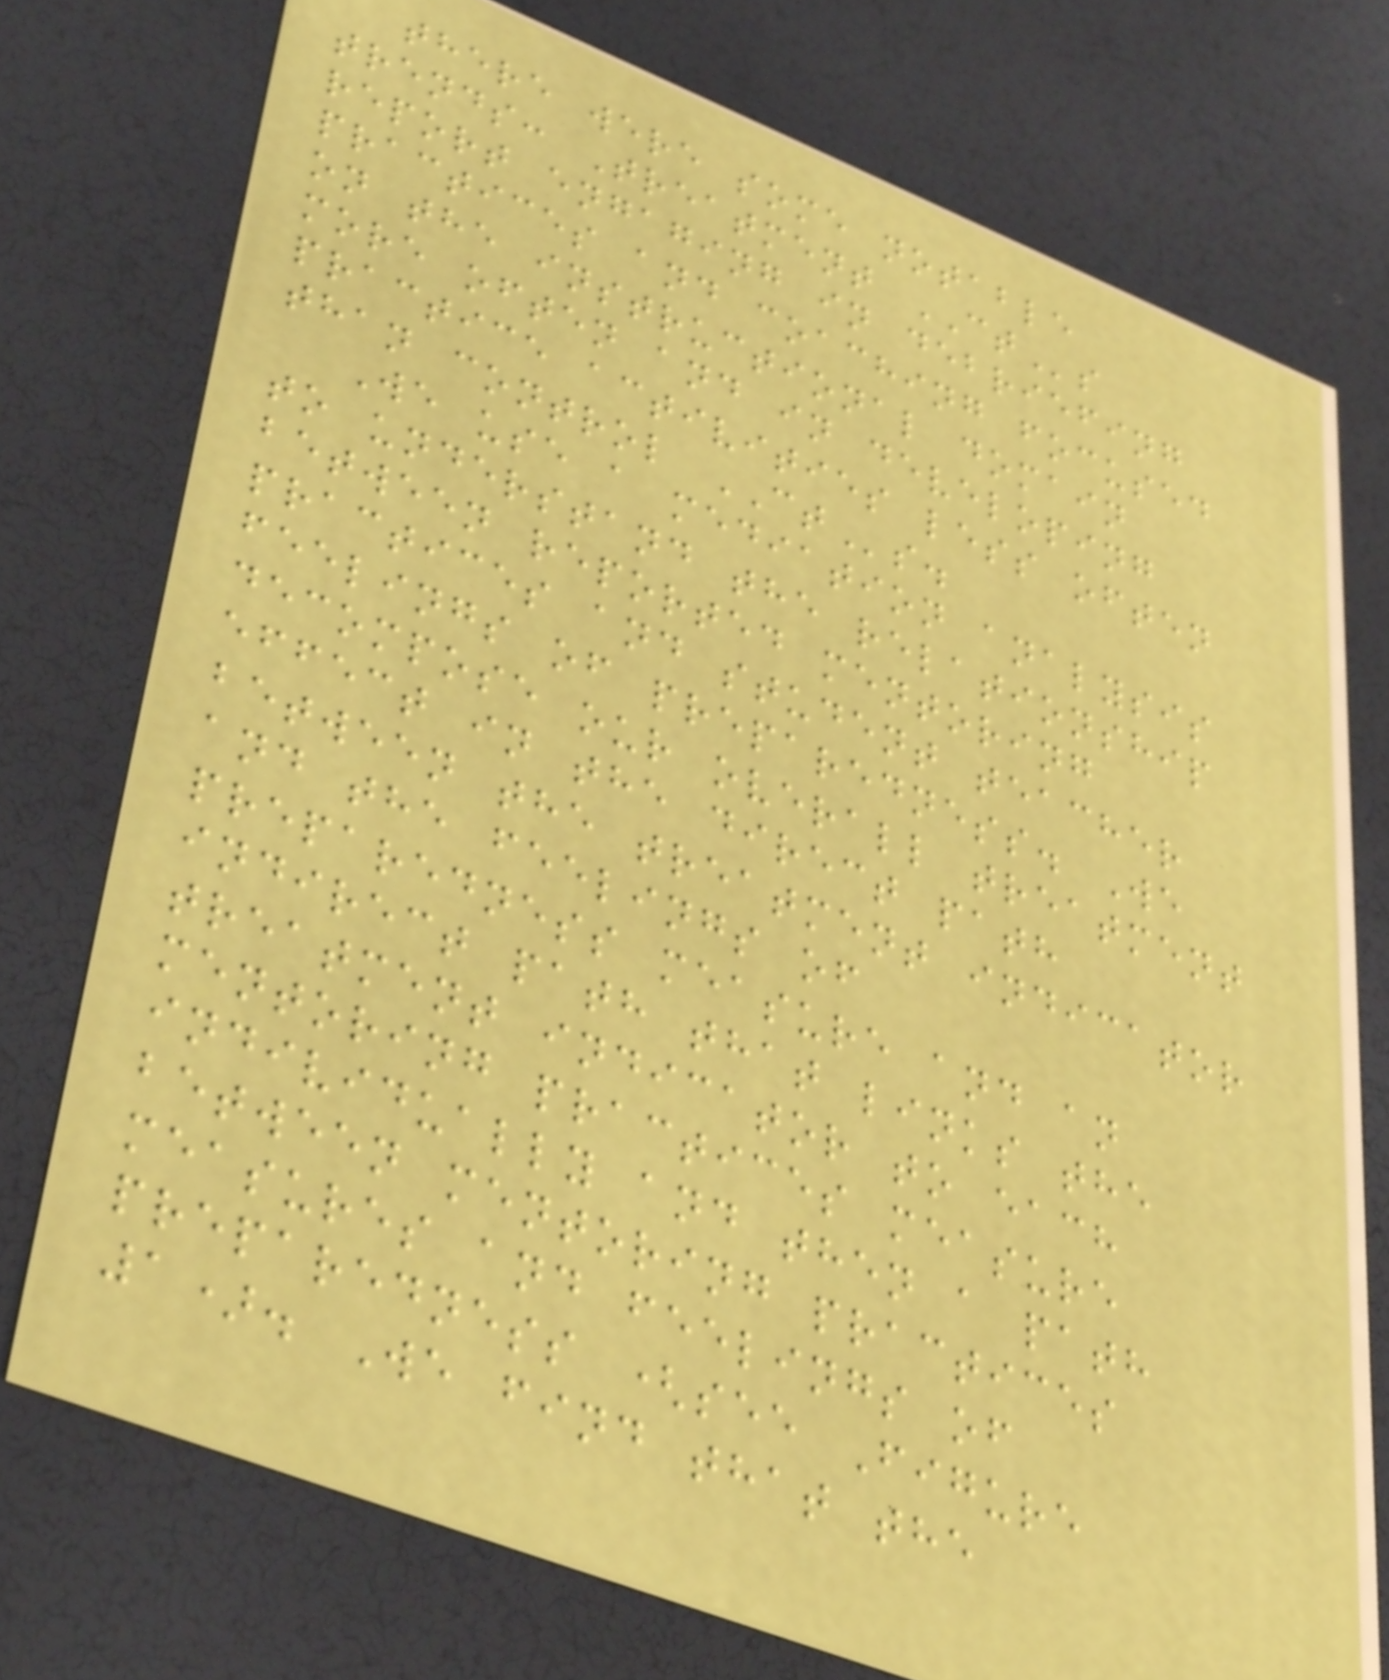there were some notable
trends: Treatment CTs
report engaging in debriefing
practices and coaching focused
on the instructional domain
more often and in developing
practice activities less often
than control CTs.
We use a mediation analysis
to understand the relationship
between reported mentoring
practices and student teacher
feelings of preparedness. We
decompose our overall treatment
effect in the direct path
between the treatment indicator
and the feelings of
preparedness measure and an
indirect path that links the
treatment indicator to each
mentoring practices measure
individually and then a path
between mentoring practices
measures and feelings of
preparedness (see Figure
1). We find that the
